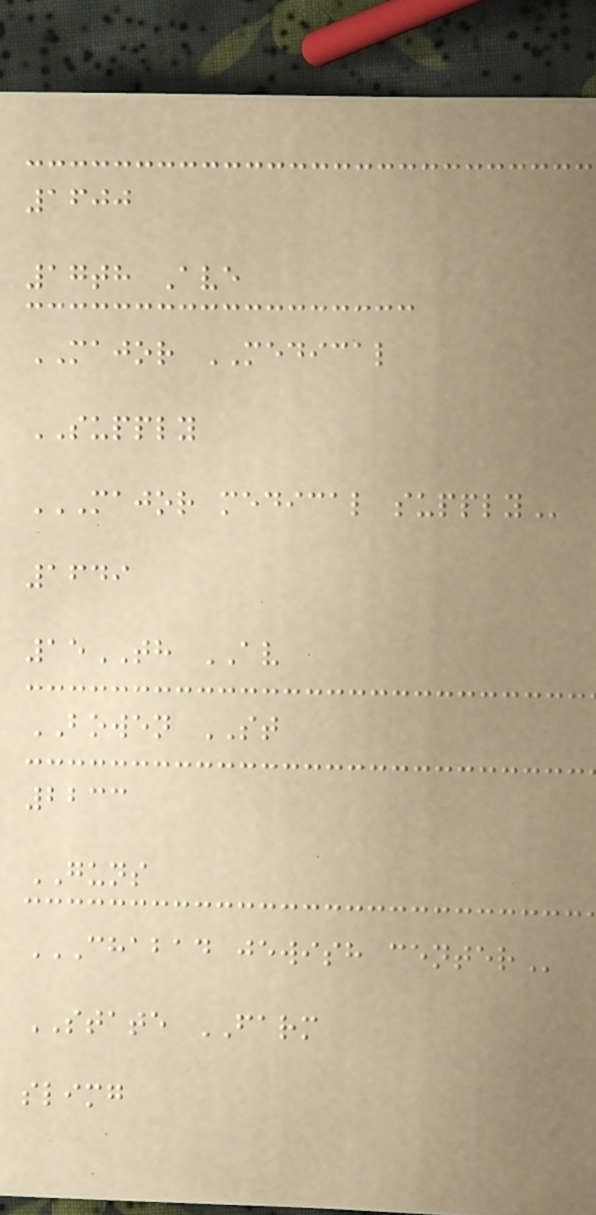1600
17th Ave
MAJOR MEDICAL
SUPPLY
MAJOR MEDICAL SUPPLY
1649
15TH AV
BOWEN ST
2233
GUNS
CHABAD JEWISH CENTER
STATE FARM
slimg
